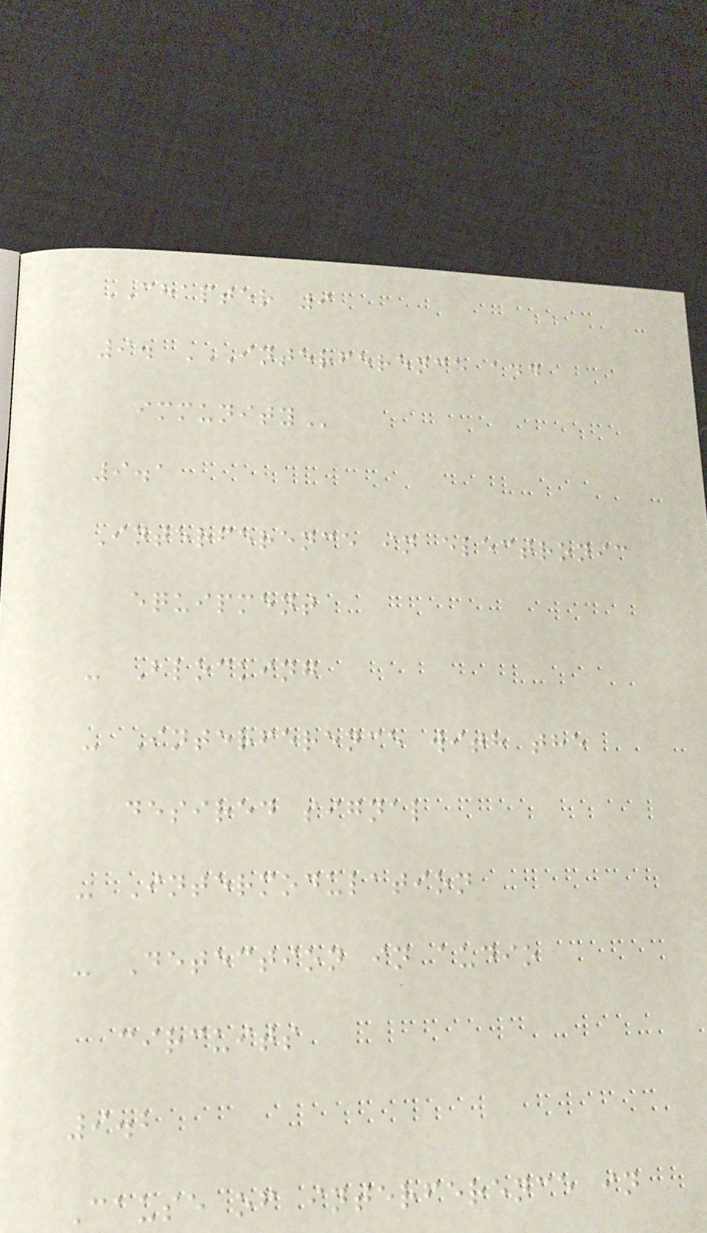CHAPTER 9
9. INTERFERENCE AND
IMMUNITY
9.1
Interference in electronic
equipment
- Blocking
- Interference with the
desired signal
- Intermodulation
- Detection in audio
circuits
9.2
Cause of interference in
